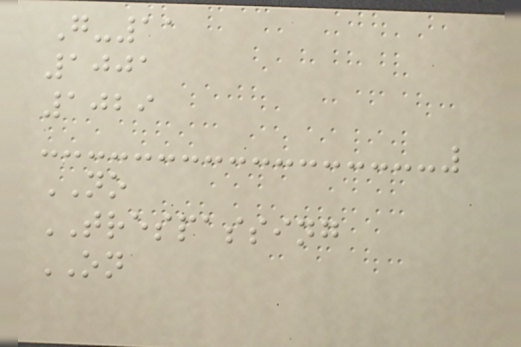G-11
1001
1029
NO
TRESPASSING
ON
